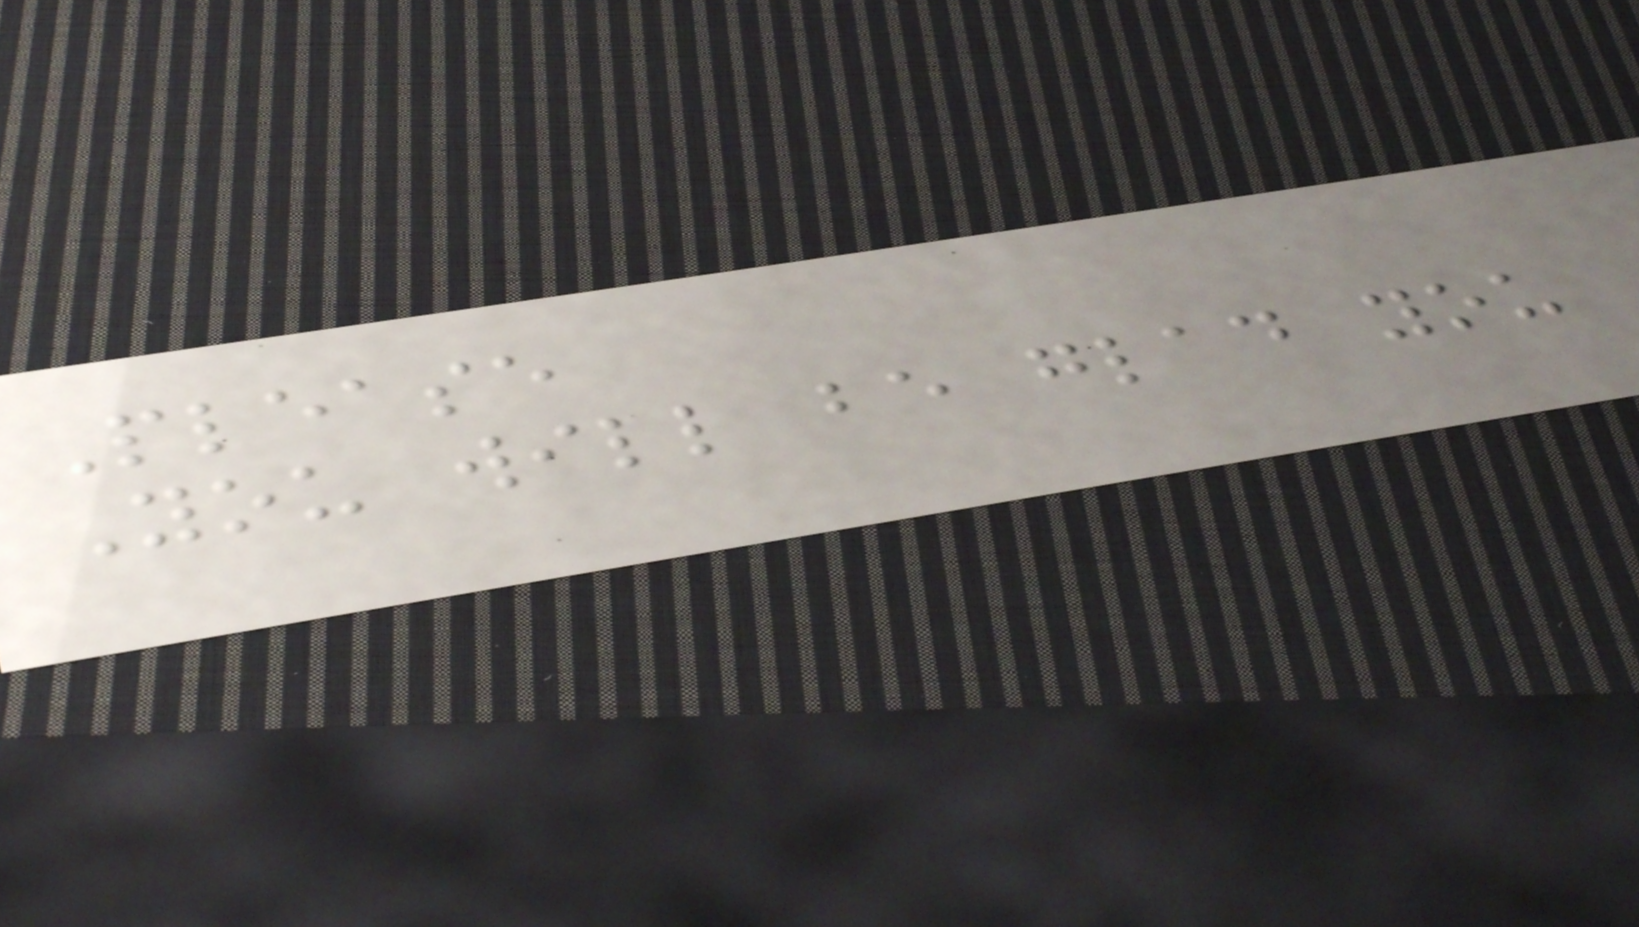Please
You will be glad you
